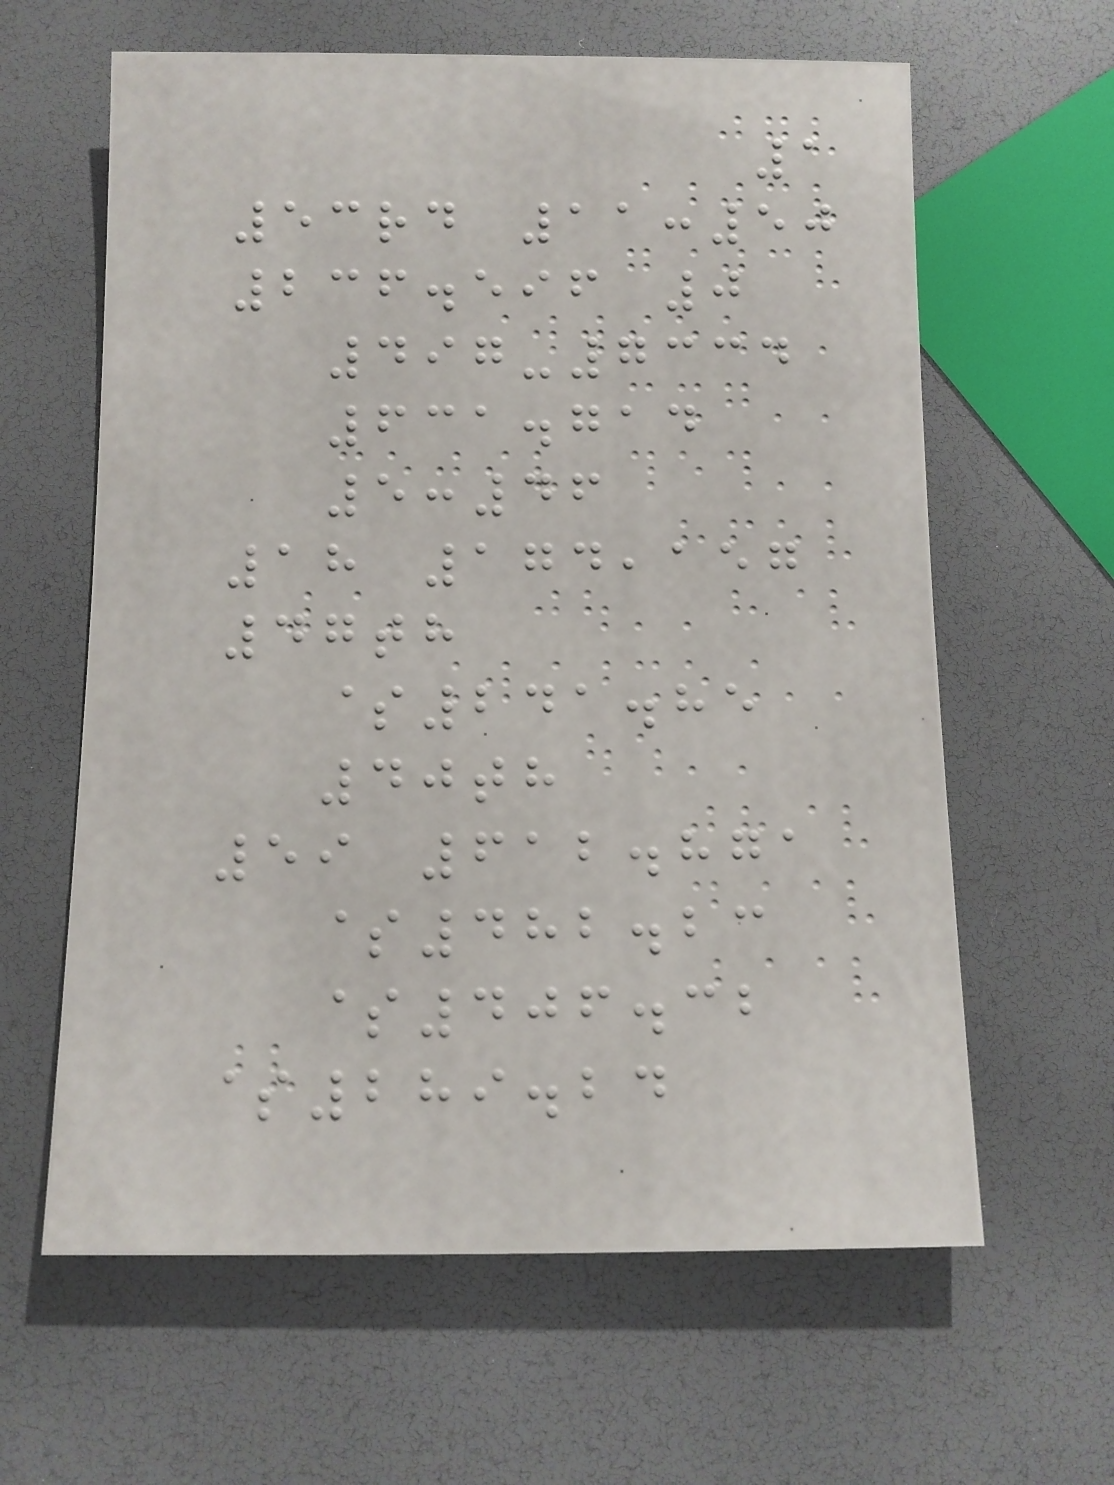1
53rd 11:50
236.596 0
497-7334
631.714
5:46
18 174,157
47th
$241.85
40th
59 612.871
$482.23
$406.32
$289.24
